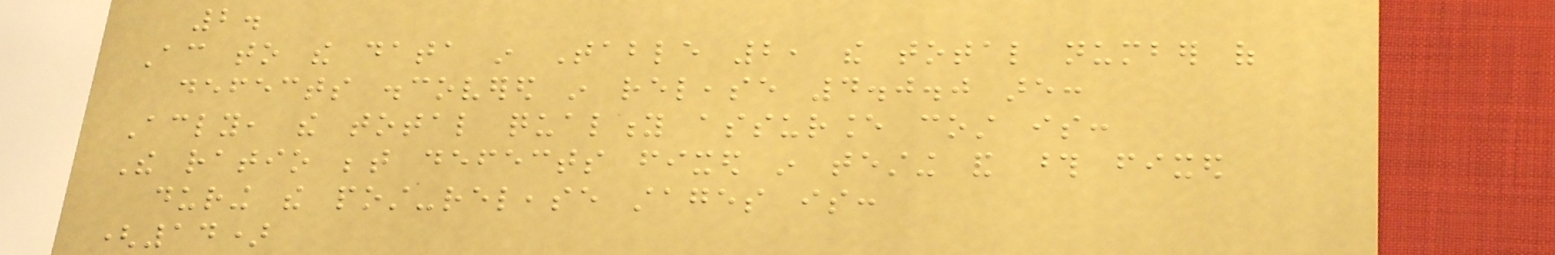2.
According to the data in Table 2, the total number of
defects discovered in release 4.0.0 are:
Accordingly, the total quality assurance cost is:
The ratio between defects fixed in testing and those fixed
during the post-release stages is:
(14)
